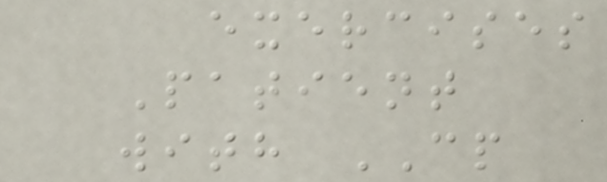exercises
Patient
with CP
